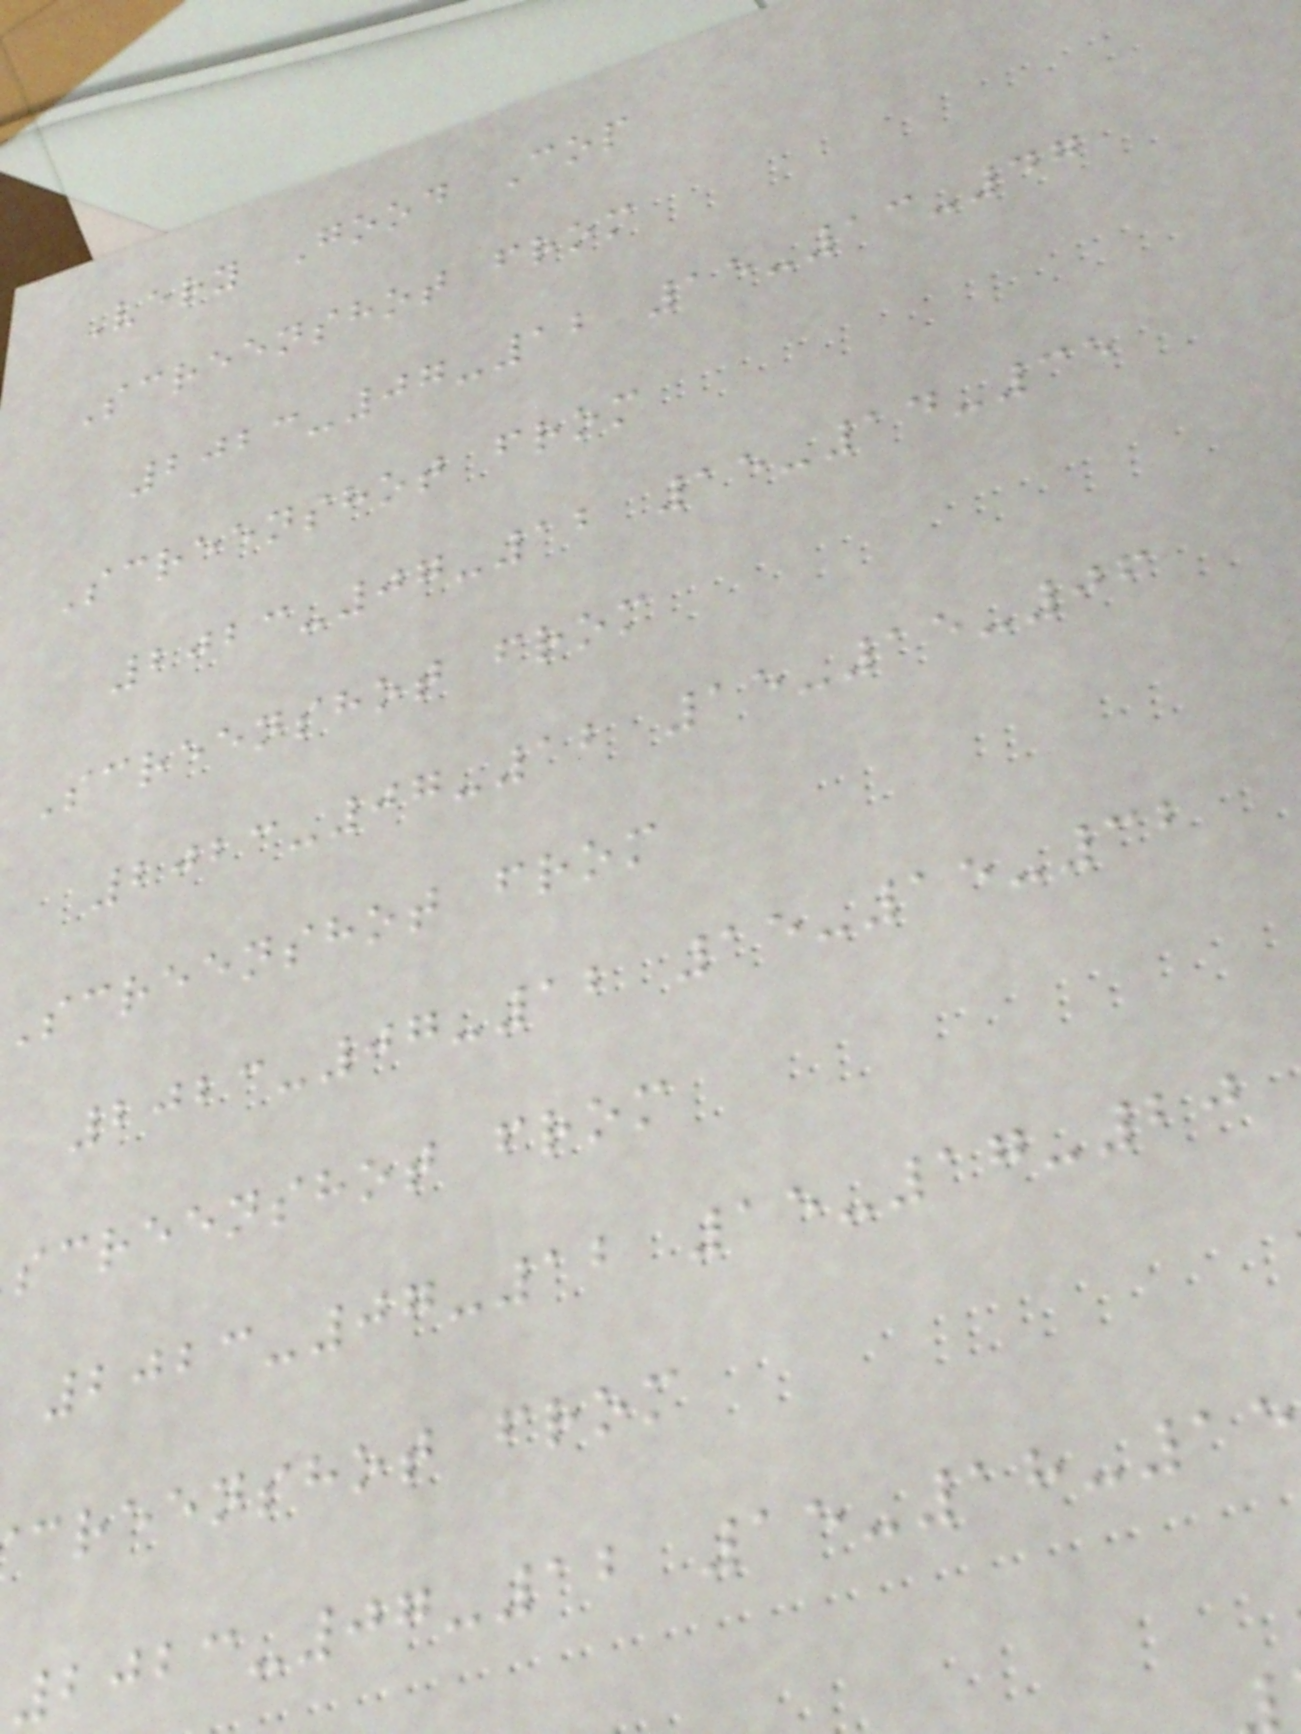Very Good Cop
Screenshot from
2023-07-12 15-13-47
Screenshot from
2023-07-12 15-14-35
Screenshot from
2023-07-12 15-15-06
Screenshot from
2023-07-12 15-15-32
screenshot from
2023-07-12 15-17-20
creenshot from
2023-07-12 15-18-15
